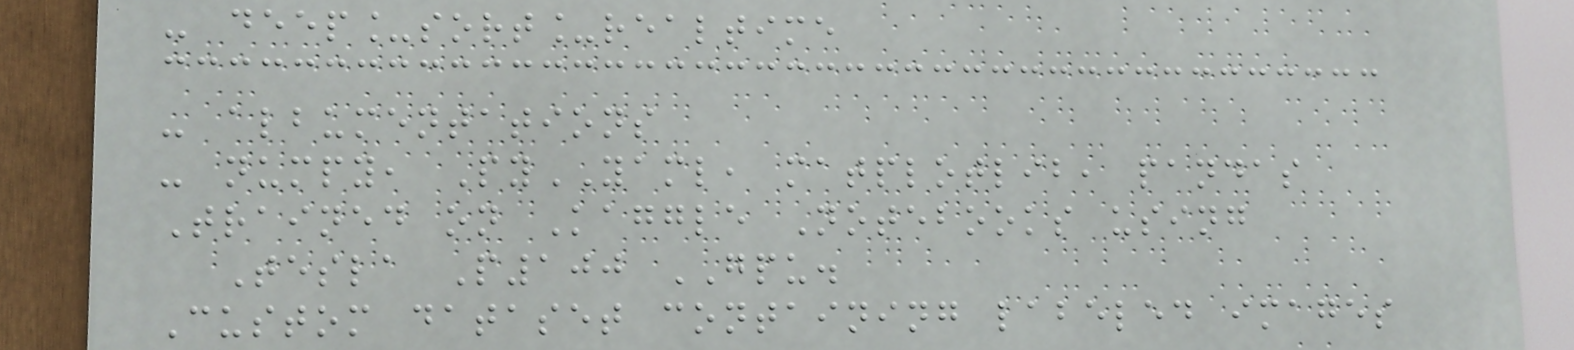- deep_sort_realtime
- albumentations
- numpy, PyYAML, matplotlib, pandas
Trained on Kaggle Notebooks using
Tesla P100 GPU.
Custom dataset containing labeled images
